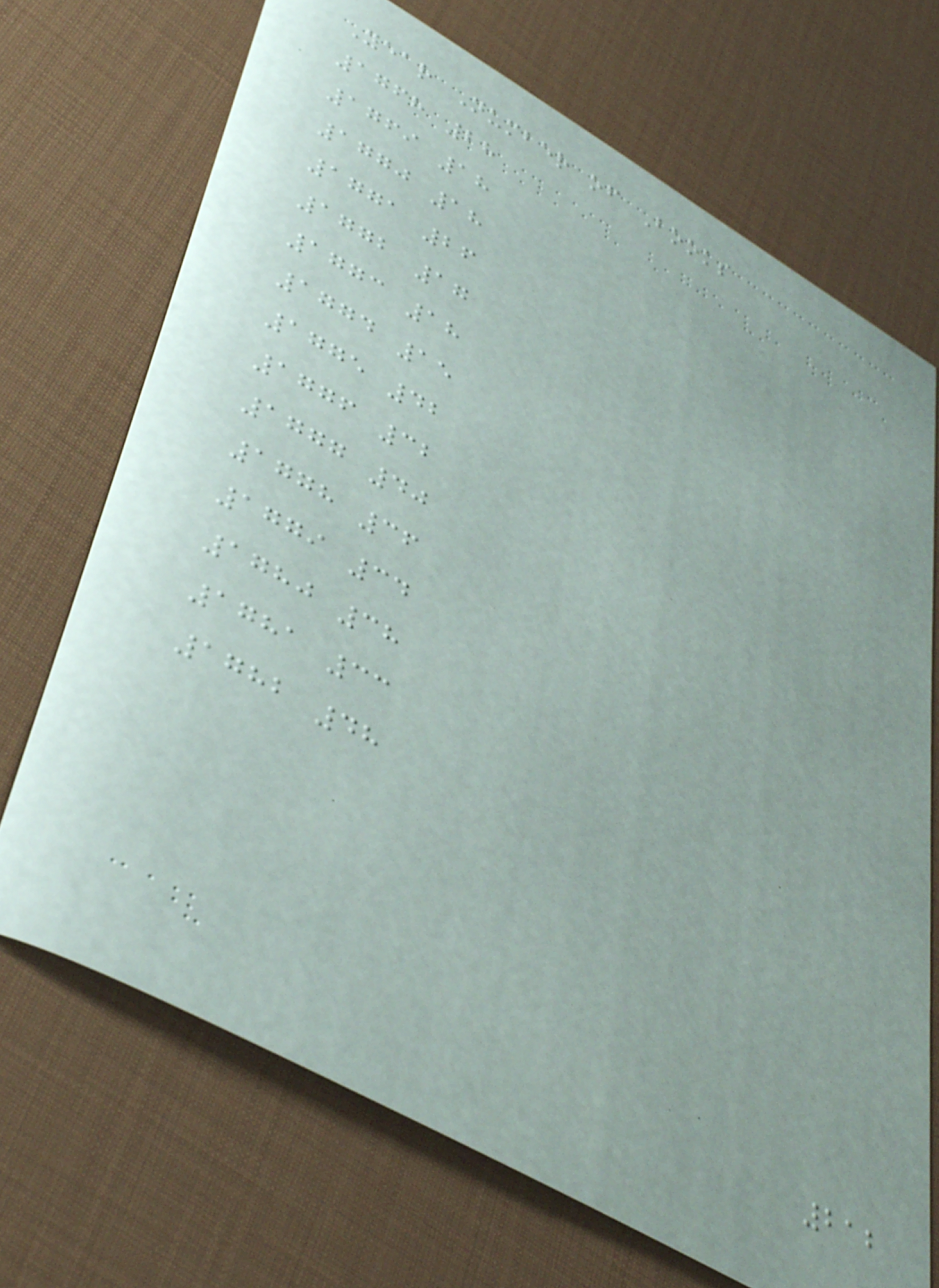Year Number of Books
1768 28
1769 18
1770 18
1771 26
1772 17
1773 18
1774 15
1775 42
1776 32
1777 40
1778 36
1779 34
1780 38
1781 33
1782 48
212
